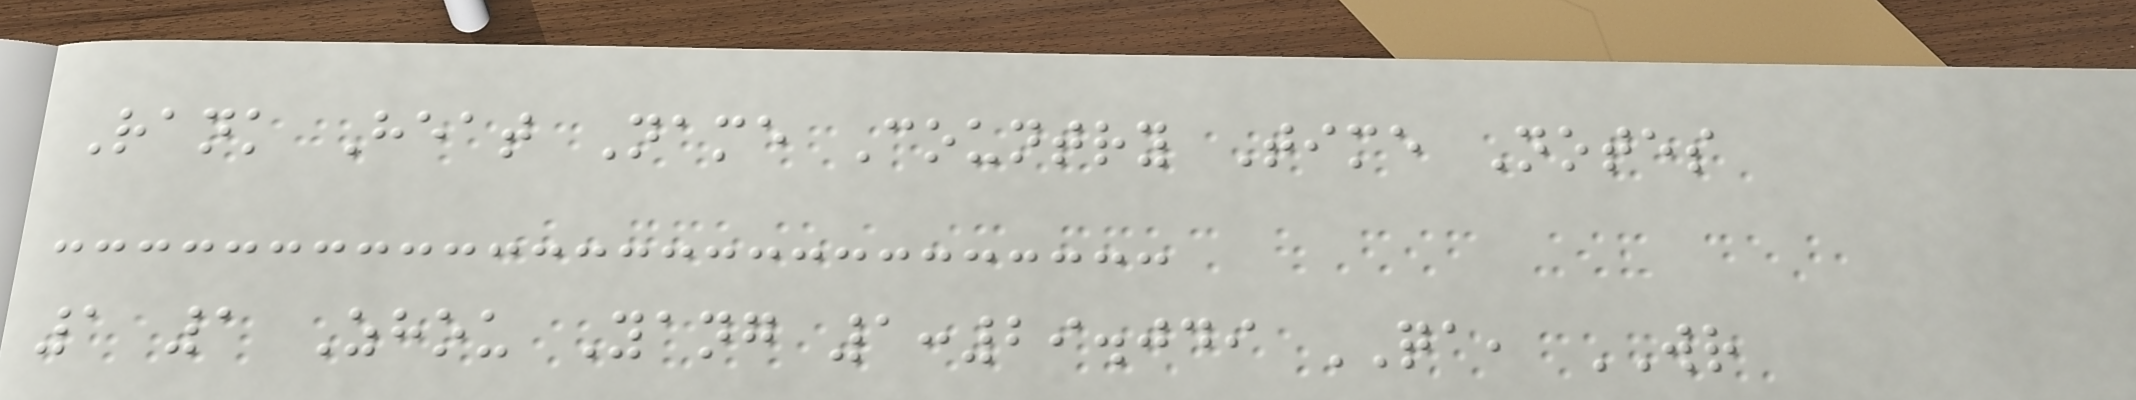Rank Heat Name Country Time Notes
1 1 Zhou Yang 1:29.049 QA, WR
